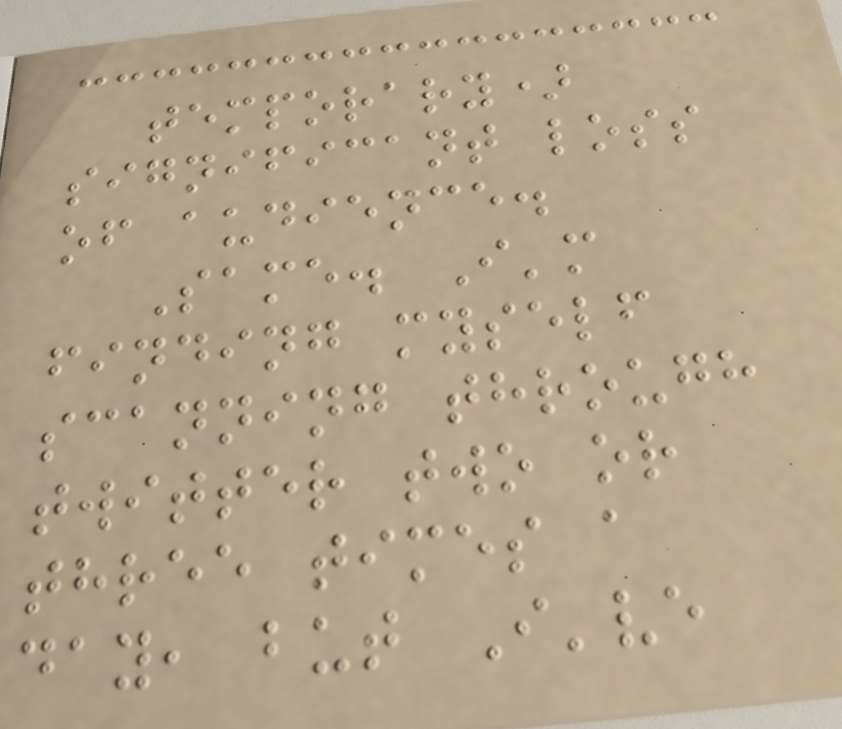temporary)
significant loss
of audience.
Same. I'm
finding myself
scanning through
twitter two or
three times a
day, but I've
